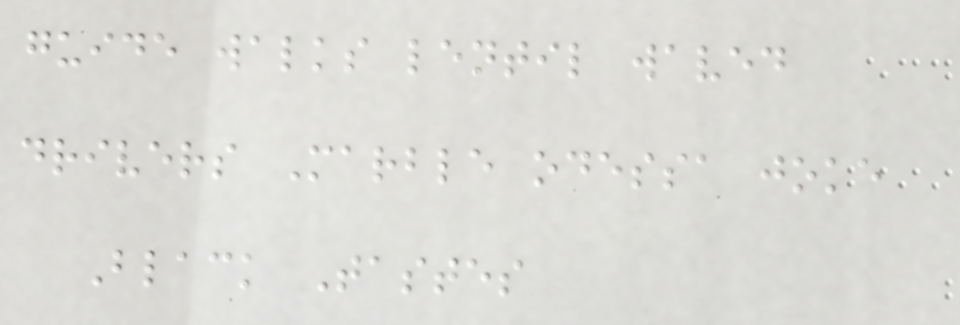guide walks lentil waved
drivers Marble odessa joke
Black Tastes
